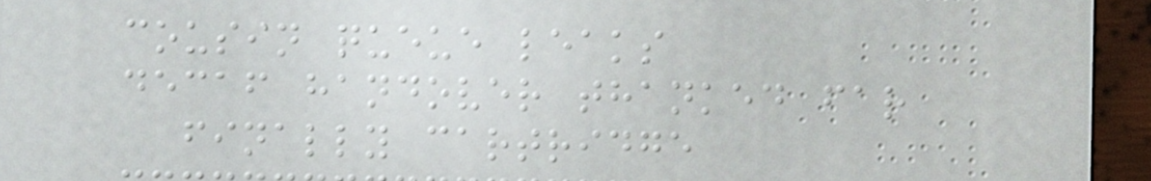cousin queue leaks
decaf handover thanked far
finally cartridge
